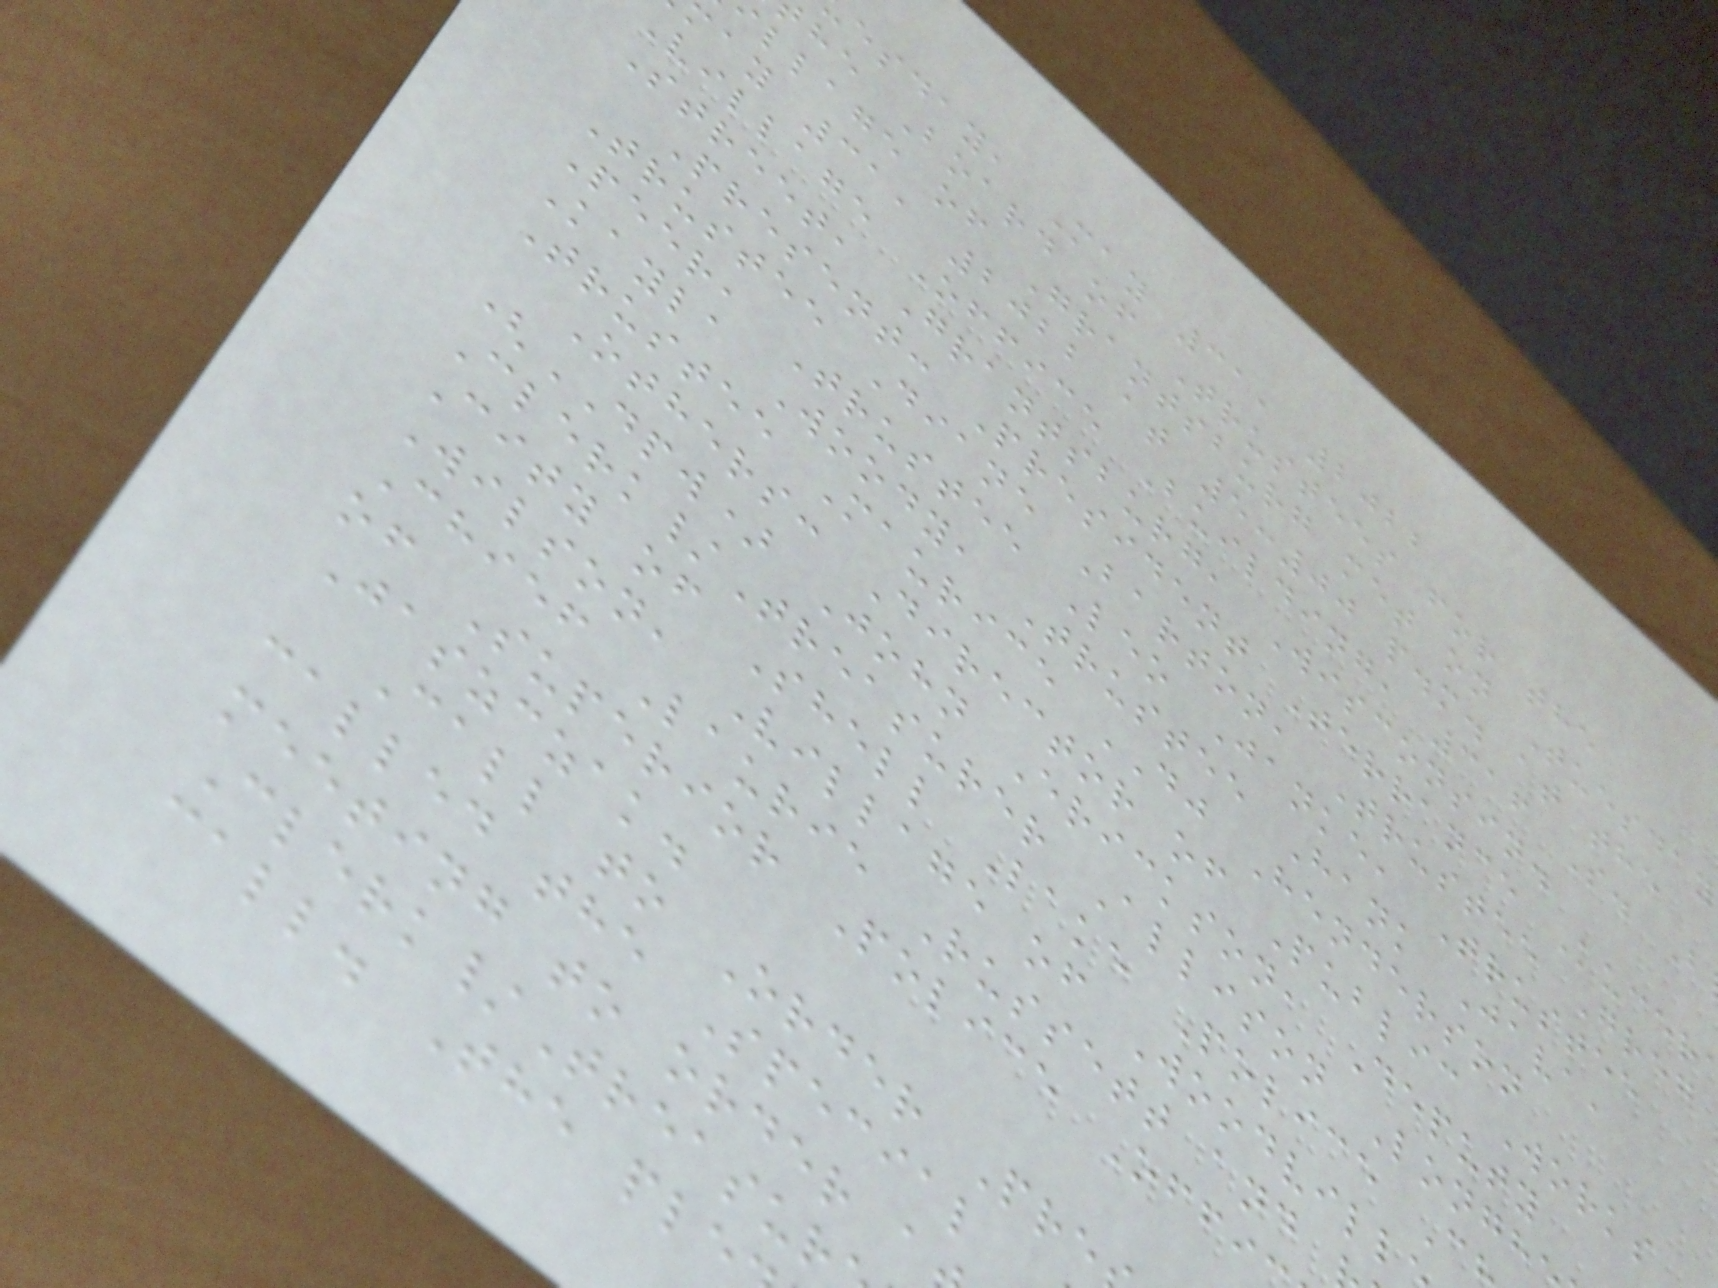esday, May 31, 2022
he Board of Trustees for the
llage of Grantsburg met on Tuesday
ay 31, 2022 at 5:00 p.m. at the
Village Office Building, 316 S. B
Street, Grantsburg, Wisconsin.
Present: President Terrance Kucer
Trustee Diane Barton, Trustee Greg
Peer, Trustee Leo Janke, Trustee
Kayla Woody, Trustee Hank Java,
Trustee Maurice DJ Henderson
Others: Director of Public Works
(DPW) John Erickson, Deputy
Clerk/Treasurer Allison Longh
City of Shell Lake Police C
Wilson, Village of Woodvill
Chief Laurie Russett and
of Superior Police Offi
Jaszczak.
Call to Order Pre
called the Special
meeting to order a
Clerk/Treasur
call. The ple
